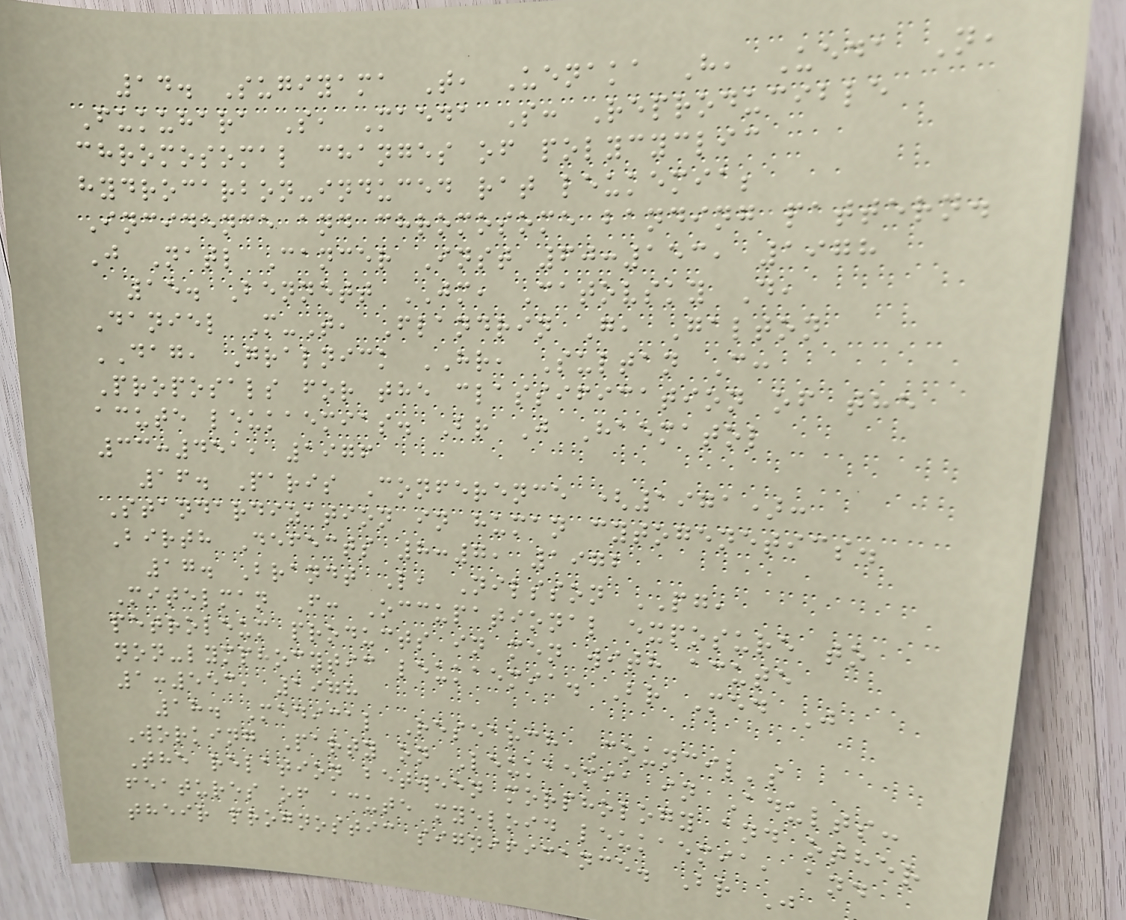14. Sugiyama T, Uenaka H, Ueda N,
Fukuhara S, Maeda S: Reproducible
chromosomal changes of polycyclic
hydrocarbon-induced rat leukemia;
Incidence and chromosome banding pattern.
J Natl Cancer Inst 60:153, 1978
15. Bennett JM, Catovsky D,
Daniel M-T, Flandrin G, Galton
DAG, Gralnick HR, Sultan C:
Proposals for the classification of the
acute leukaemias. Br J Haematol
33:451, 1976
16. Paris Conference (1971):
Standardization in human cytogenetics.
Birth Defects 8:7, 1972
17. Brandt L, Nilsson PG,
Mitelman F: Occupational exposure to
petroleum products in men with acute
non-lymphocytic leukaemia. Br Med J
1:553, 1978
18. Medical Research Council's
Working Party on Leukaemia in Adults:
The relation between morphology and other
features of acute myeloid leukaemia, and
their prognostic significance. Br J
